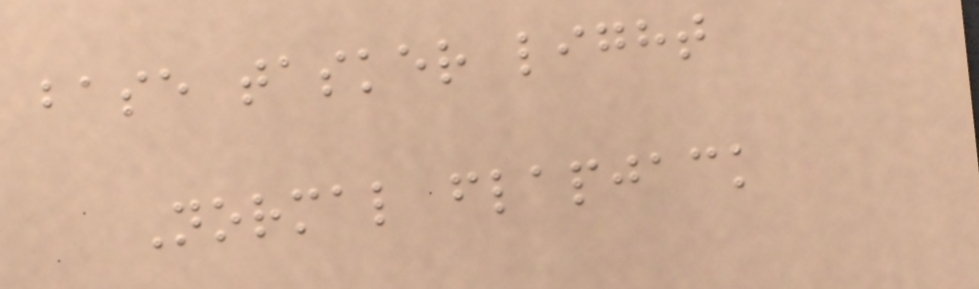base tasker light
Normal flapjack
